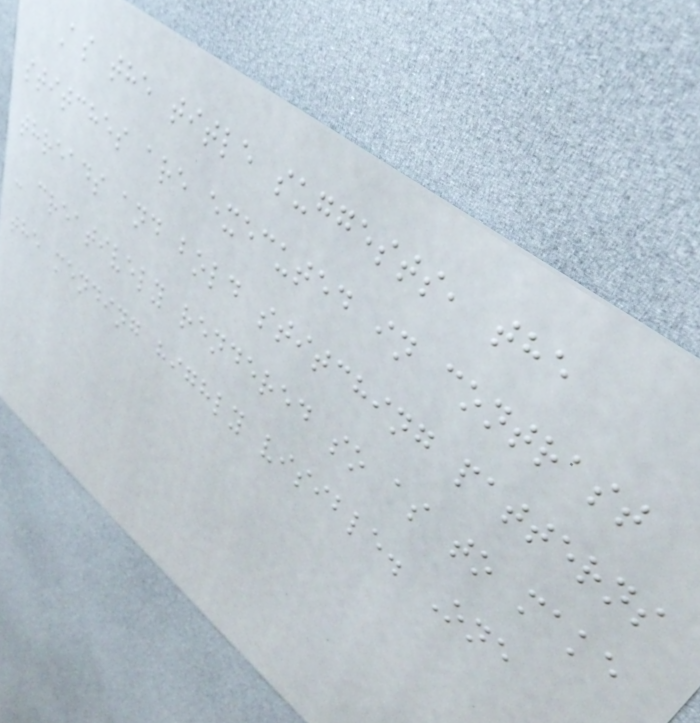As the title suggests, the
stitches are executed in contrast
threads and bold stitching patterns
- creatively rendered so as to make
the mending highly visible. One
